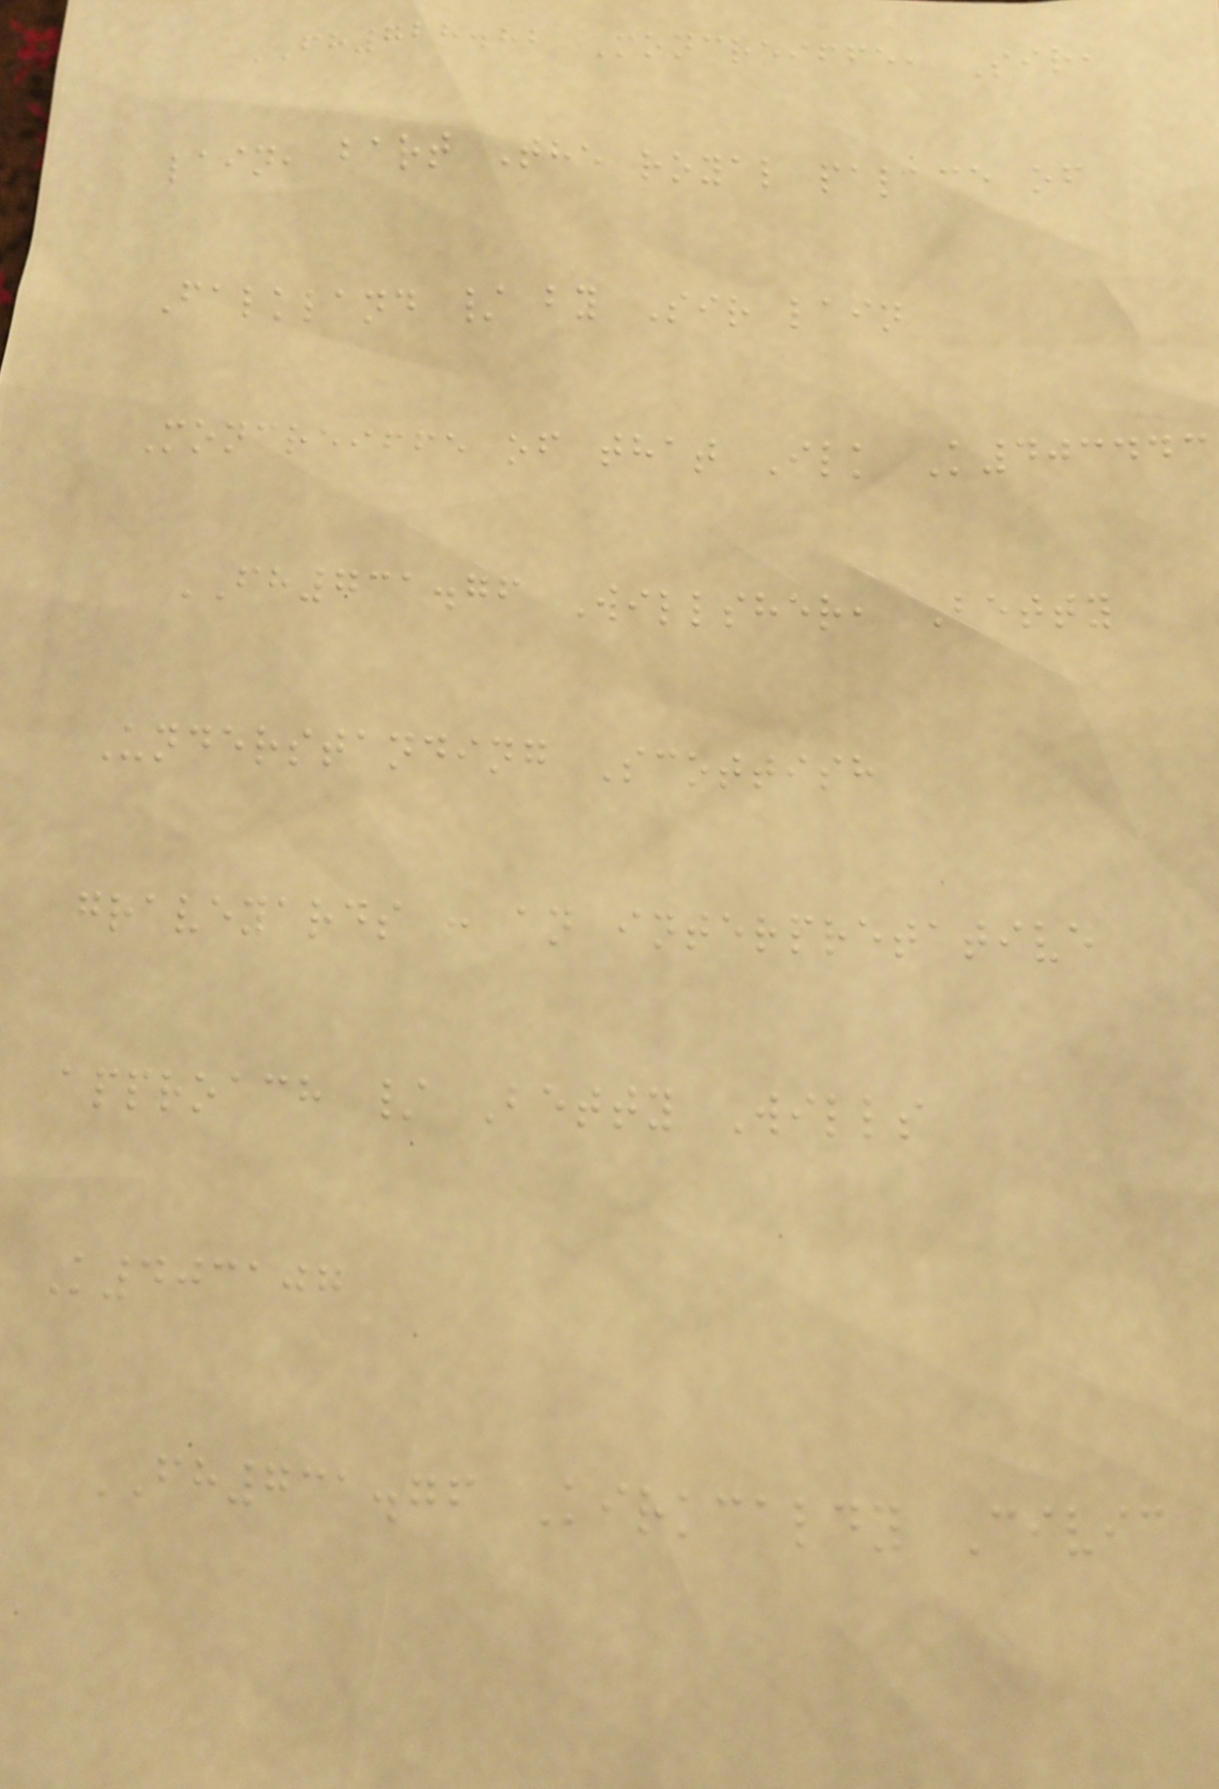FH728.82 Moncreiffe, Sir,
lain, bart The royal palace of
Falkland / by Sir lain
Moncreiffe of that Ilk K403443
FH731.76 Willsher, Betty
Understanding Scottish
graveyards : an interpretative
approach / Betty Wills
K403107
FH731.76 Kirkcaldy Civic
